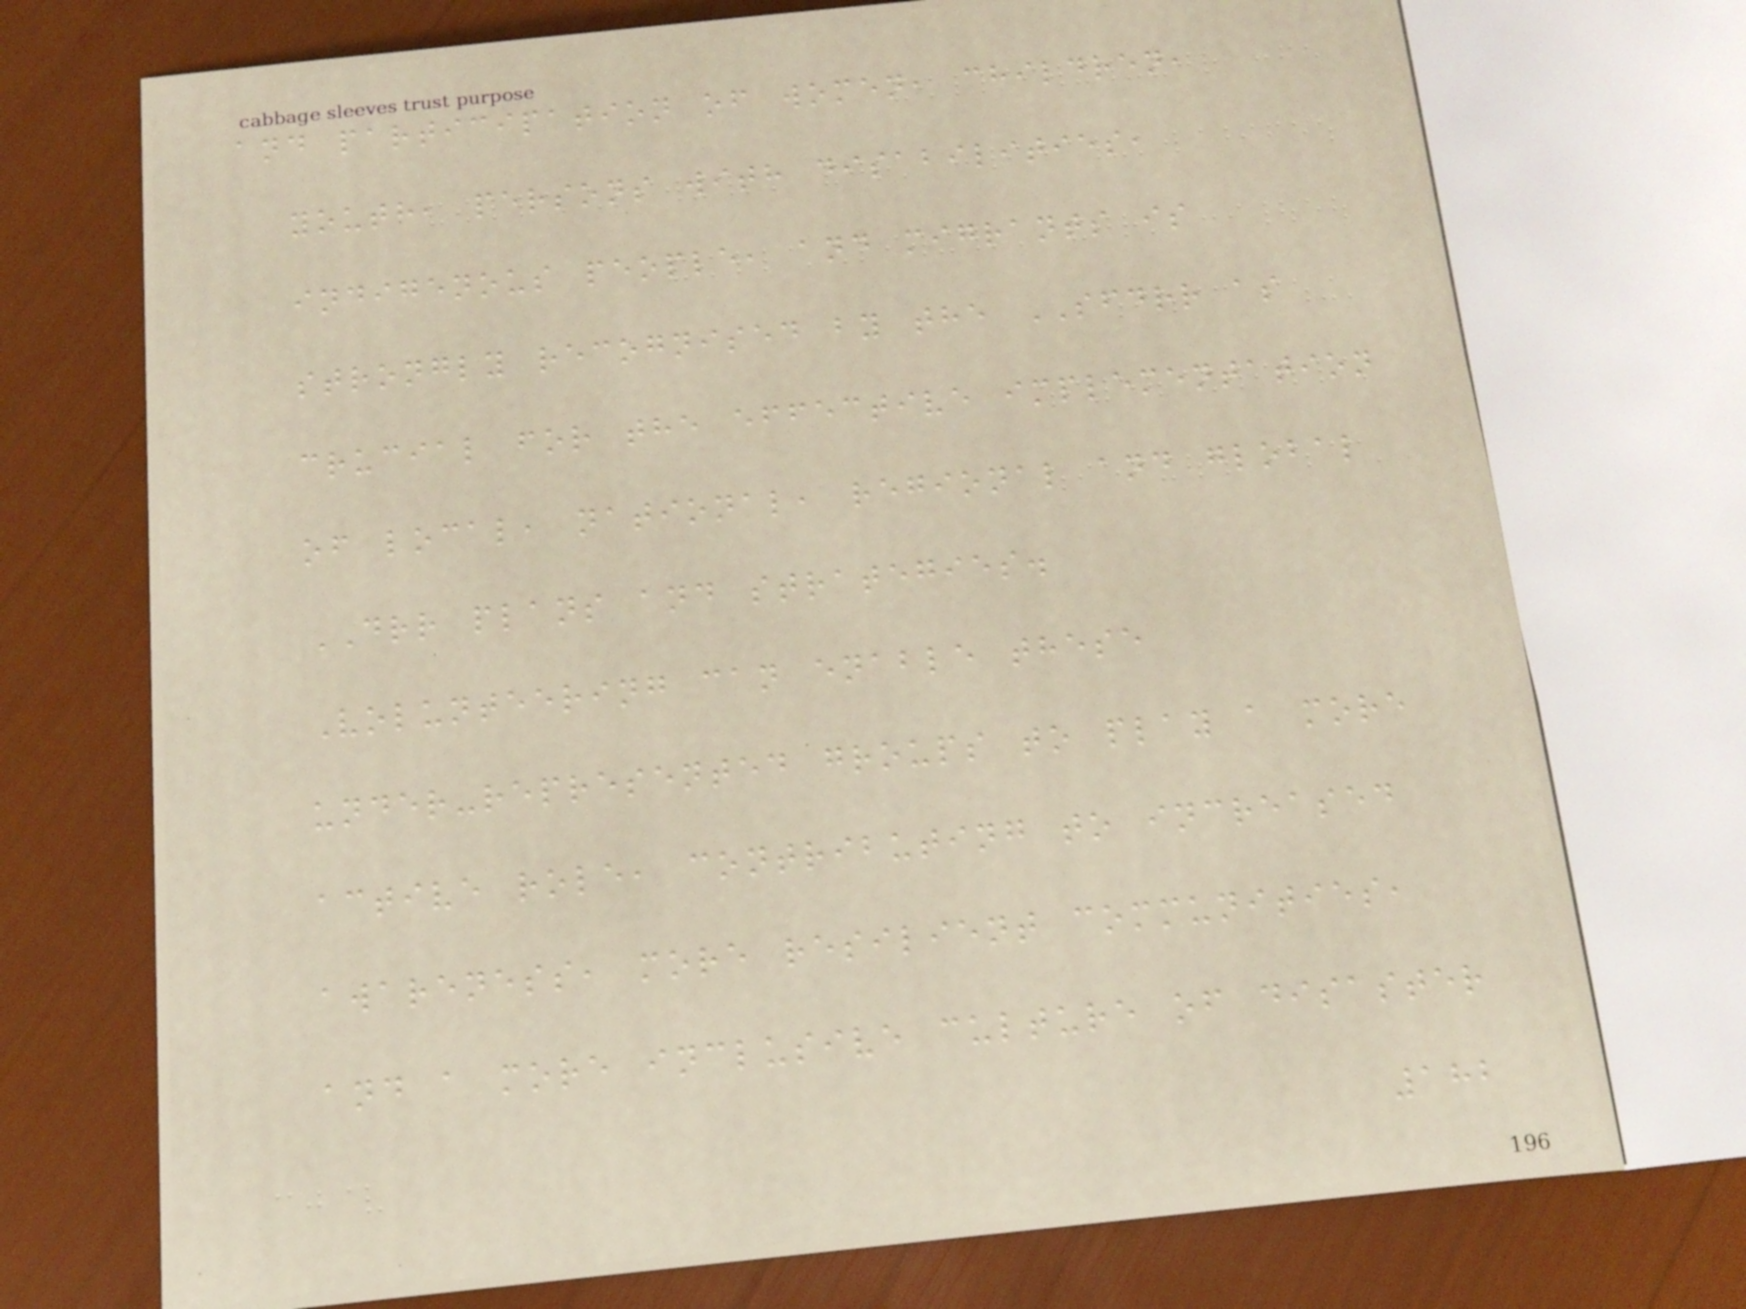and participation of women, children,
youth, persons with disabilities,
indigenous people, and migrants is
strongly recognised by the SFDRR as
crucial for the effective implementation
of local, national, regional and global
DRR plans and strategies.
Volunteering can enable these
under-represented groups to play a more
active role, contributing to increased
awareness, more resilient communities,
and a more inclusive culture of disaster
182
